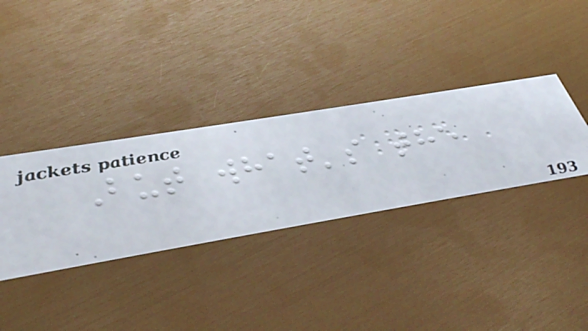But what's the
